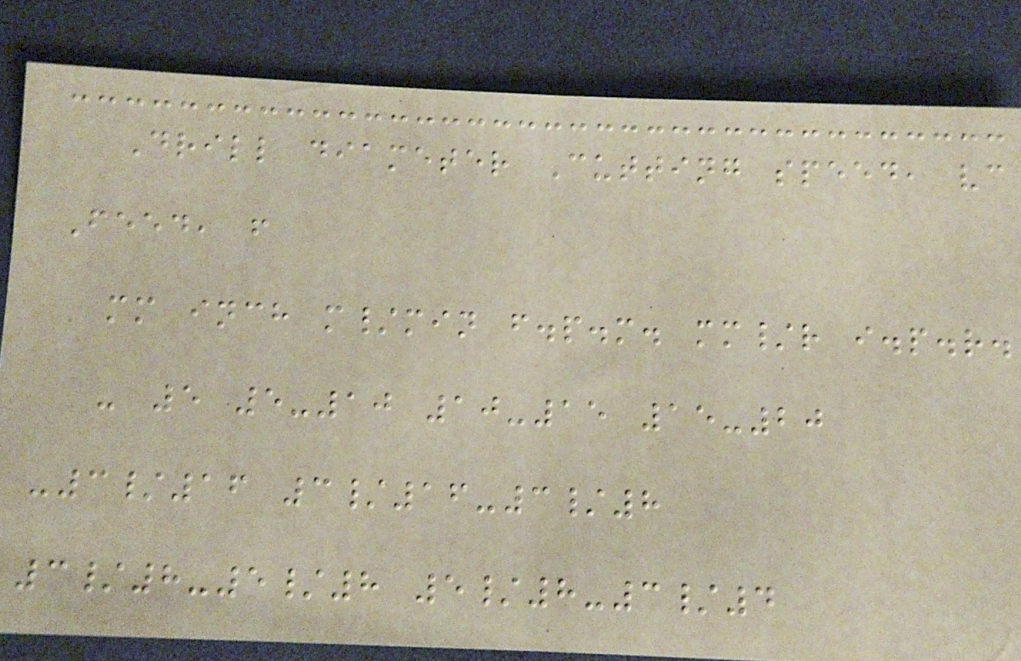Drill diameter Cutting speed, vc
Feed, f
mm inch m/min f.p.m. mm/r i.p.r.
- 5 5-10 10-15 15-20
-3/16 3/16-3/8
3/8-5/8 5/8-3/4
